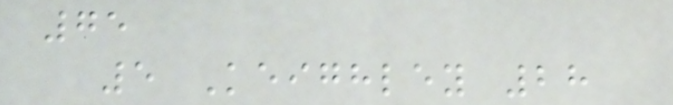75
5 Keighley 28
